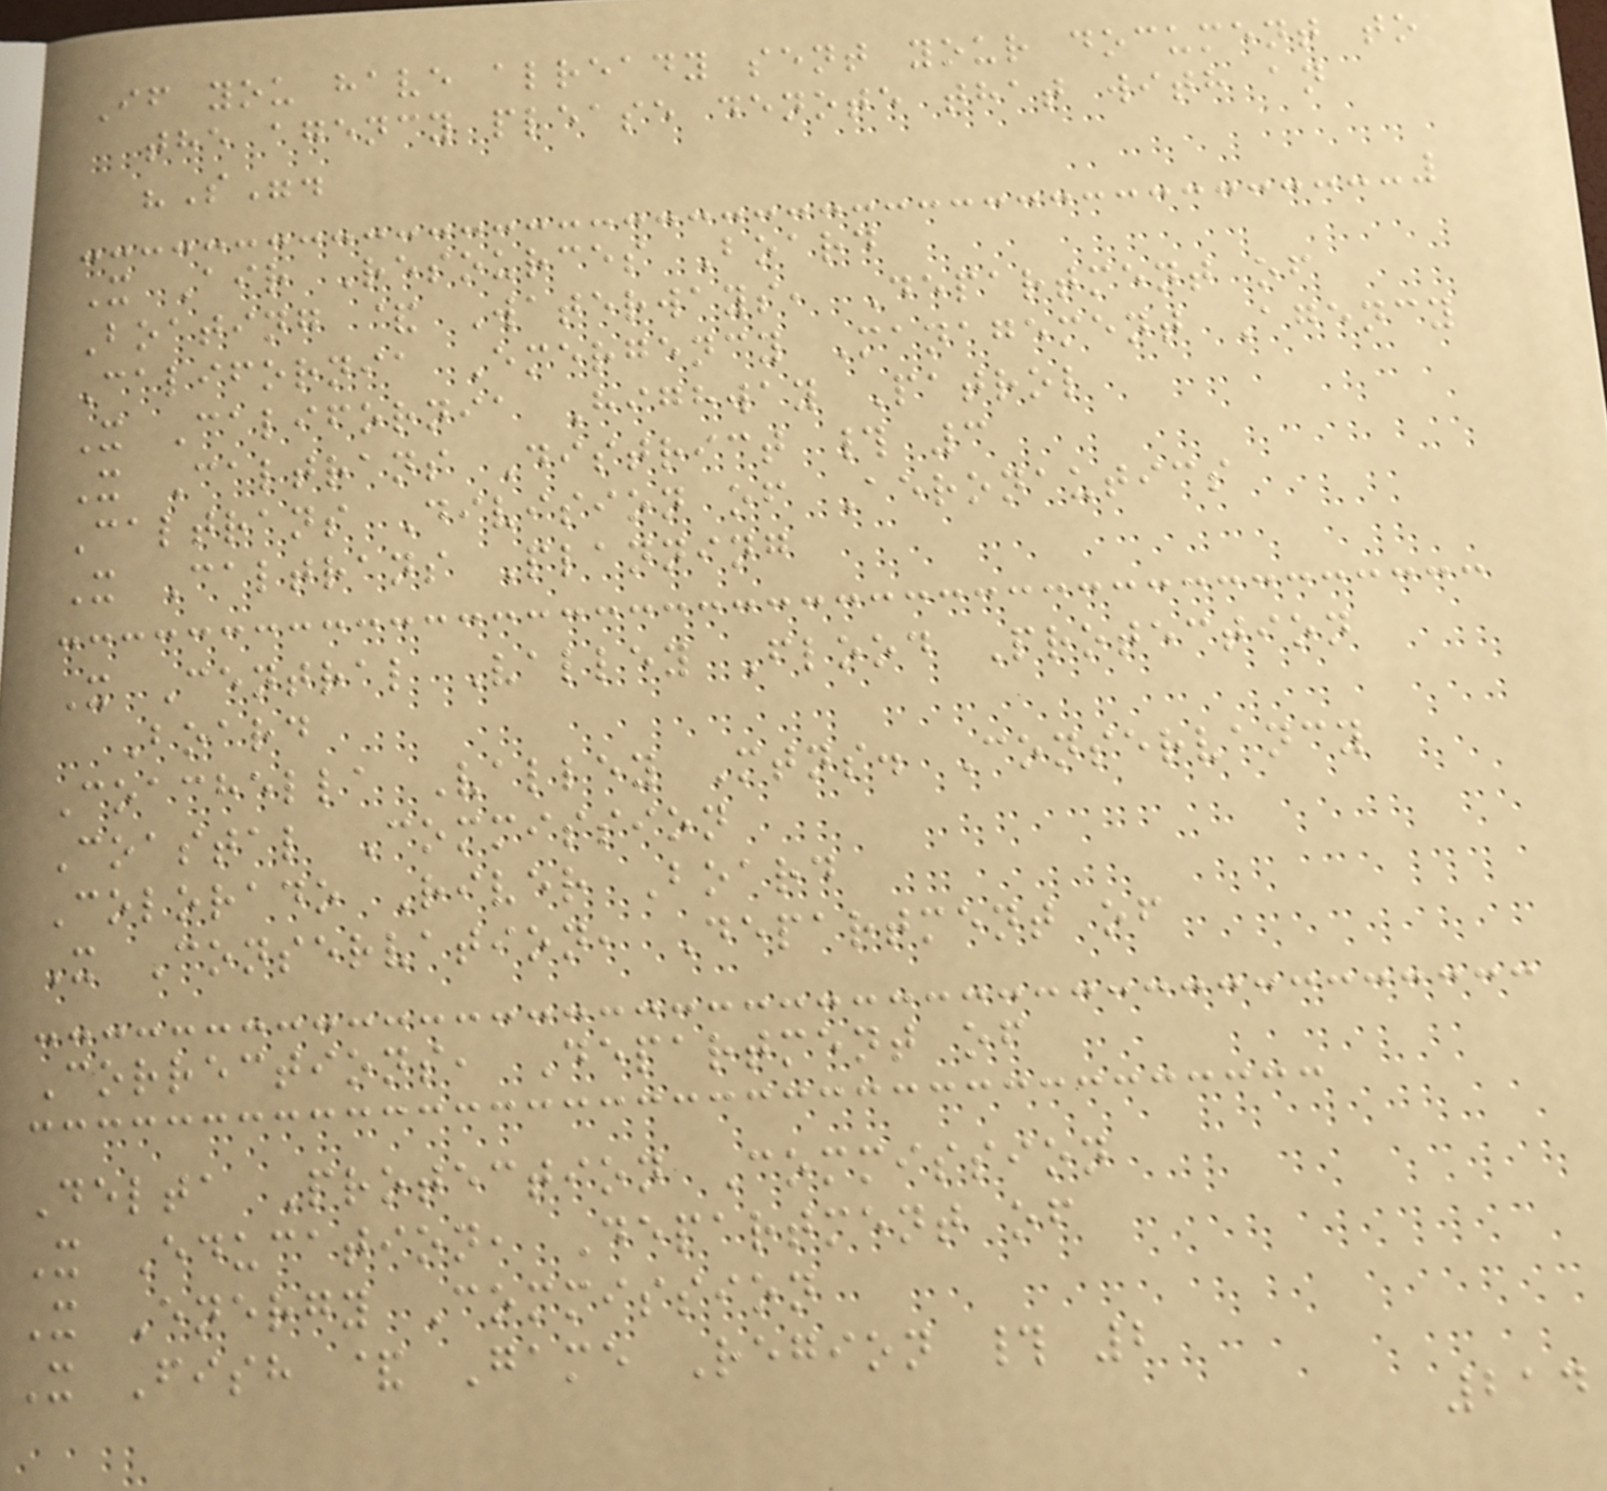If you have already sent your document to
the agency please denote that with an
"S".
X Air Resources Board
Boating & Waterways, Department of
California Emergency Management Agency
X California Highway Patrol
X Caltrans District # 3
Caltrans Division of Aeronautics
X Caltrans Planning
X Central Valley Flood Protection
Board
Coachella Valley Mtns. Conservancy
Coastal Commission
Colorado River Board
X Conservation, Department of
Corrections, Department of
Delta Protection Commission
X Education, Department of
X Energy Commission
X Fish & Game Region # 2
214
